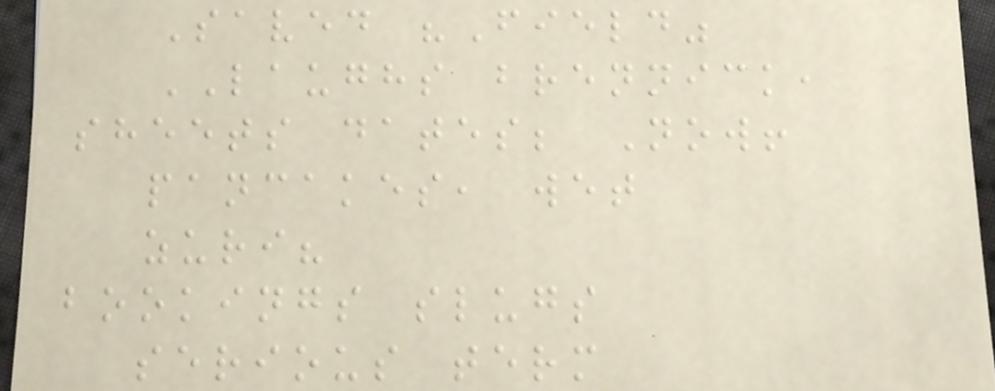Saved "Field"
LAUGHS brennick,
sheets dates; Now!
pancakes, wet
zuri?
bookings slugs
serious term
